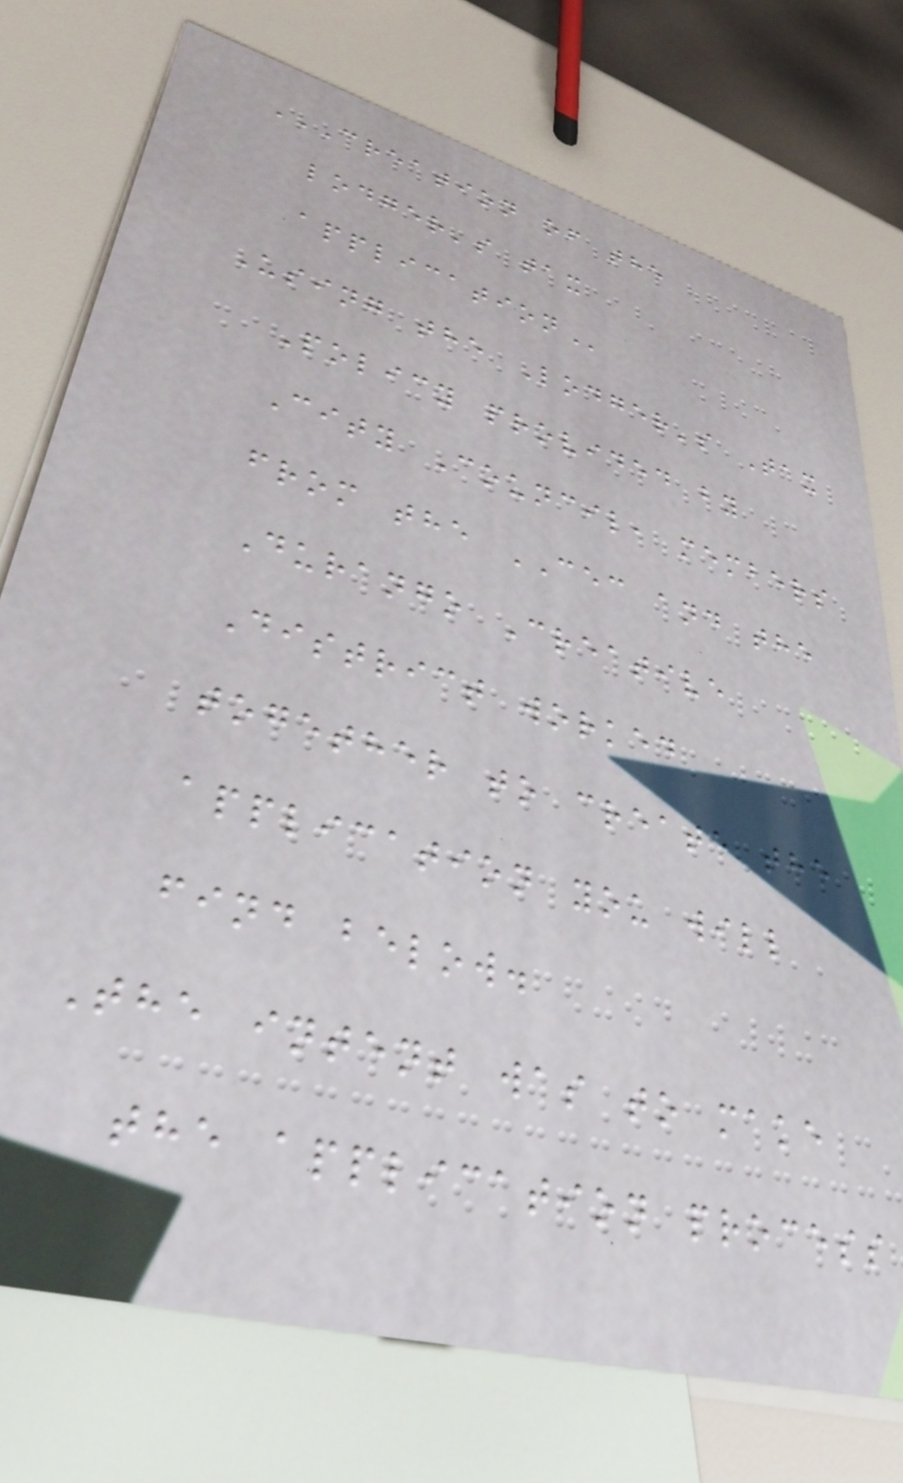CREATION OF THE
LODGER'S TAX
APPLICATION
Using the Lodger's Tax
Policy provided by
City Council, members
from the CEC and the
Durango Creative
District worked
together to create the
application you will
find below.
The intent was to make
the application process
